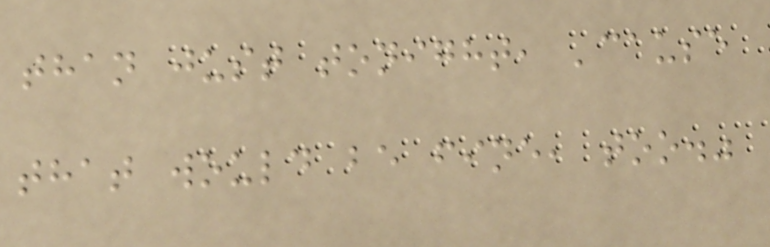than just tonight, 'cause
that would be fine, too."
